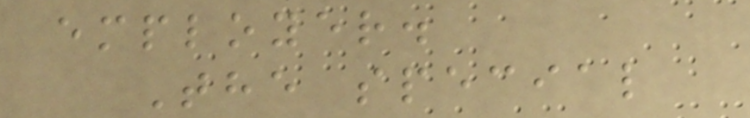employer.
The special
